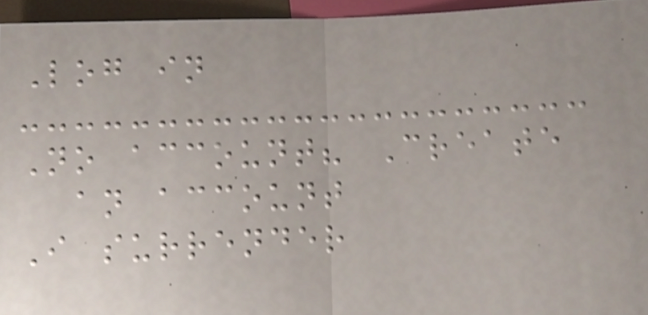Log in
No account? Create
an account
I surrender
